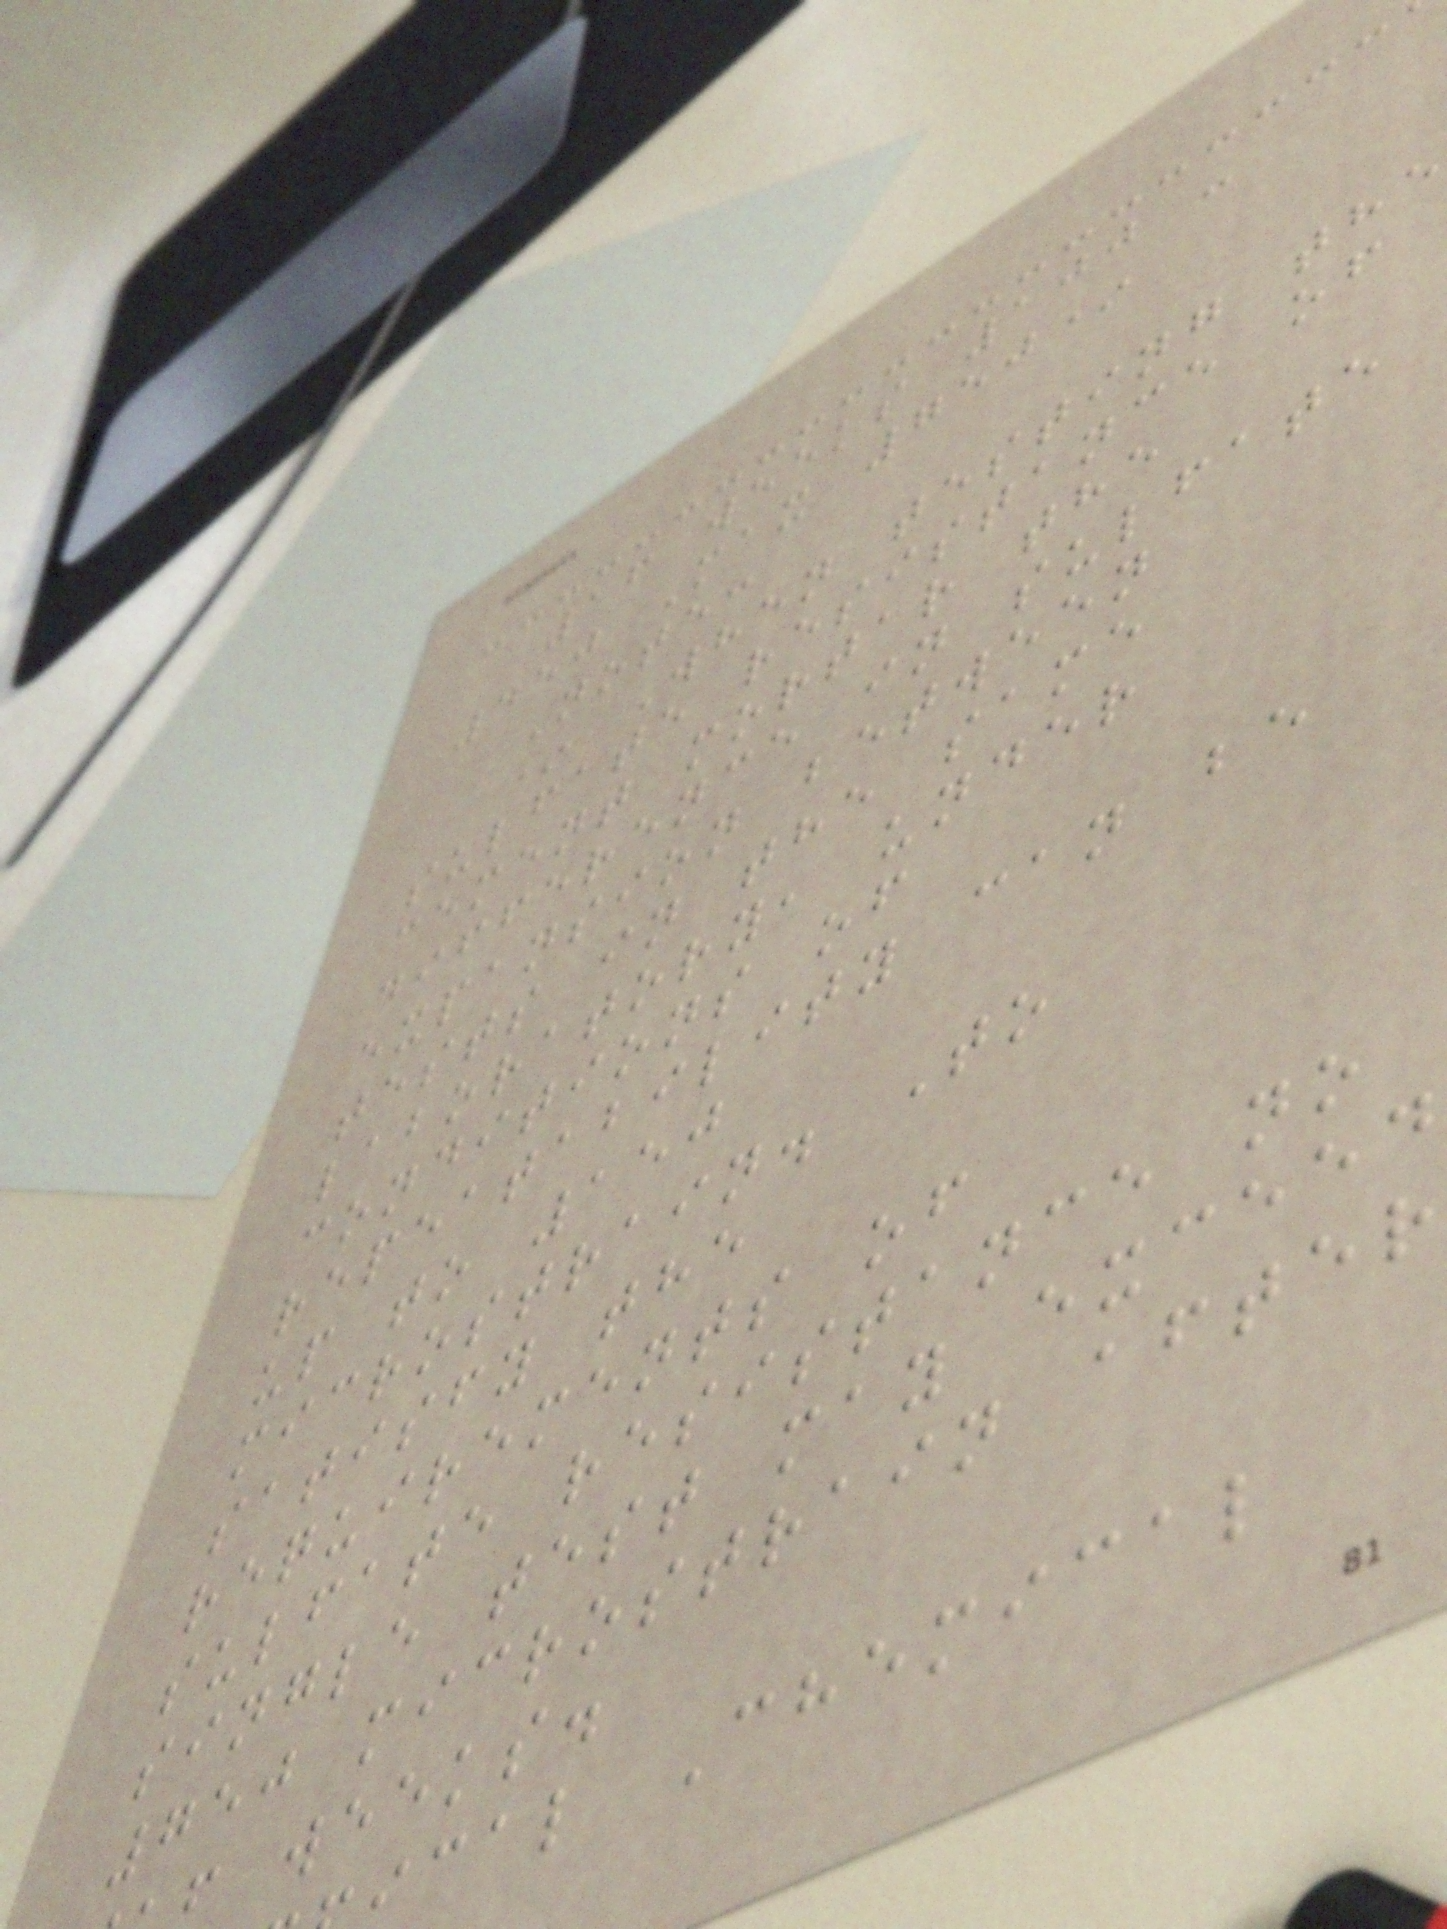16 weeks 100 -
450 Max 750*
Note:
* When testing the
sulfate resistance of
cement mortar the
difference in sulfate
expansion between
tests in the same
laboratory, under
conditions of
repeatability can be
up to 150
microstrain. To
satisfy the
requirements of
sulfate resistance no
single test may exceed
750 microstrain after
weeks.
cal Chemical
